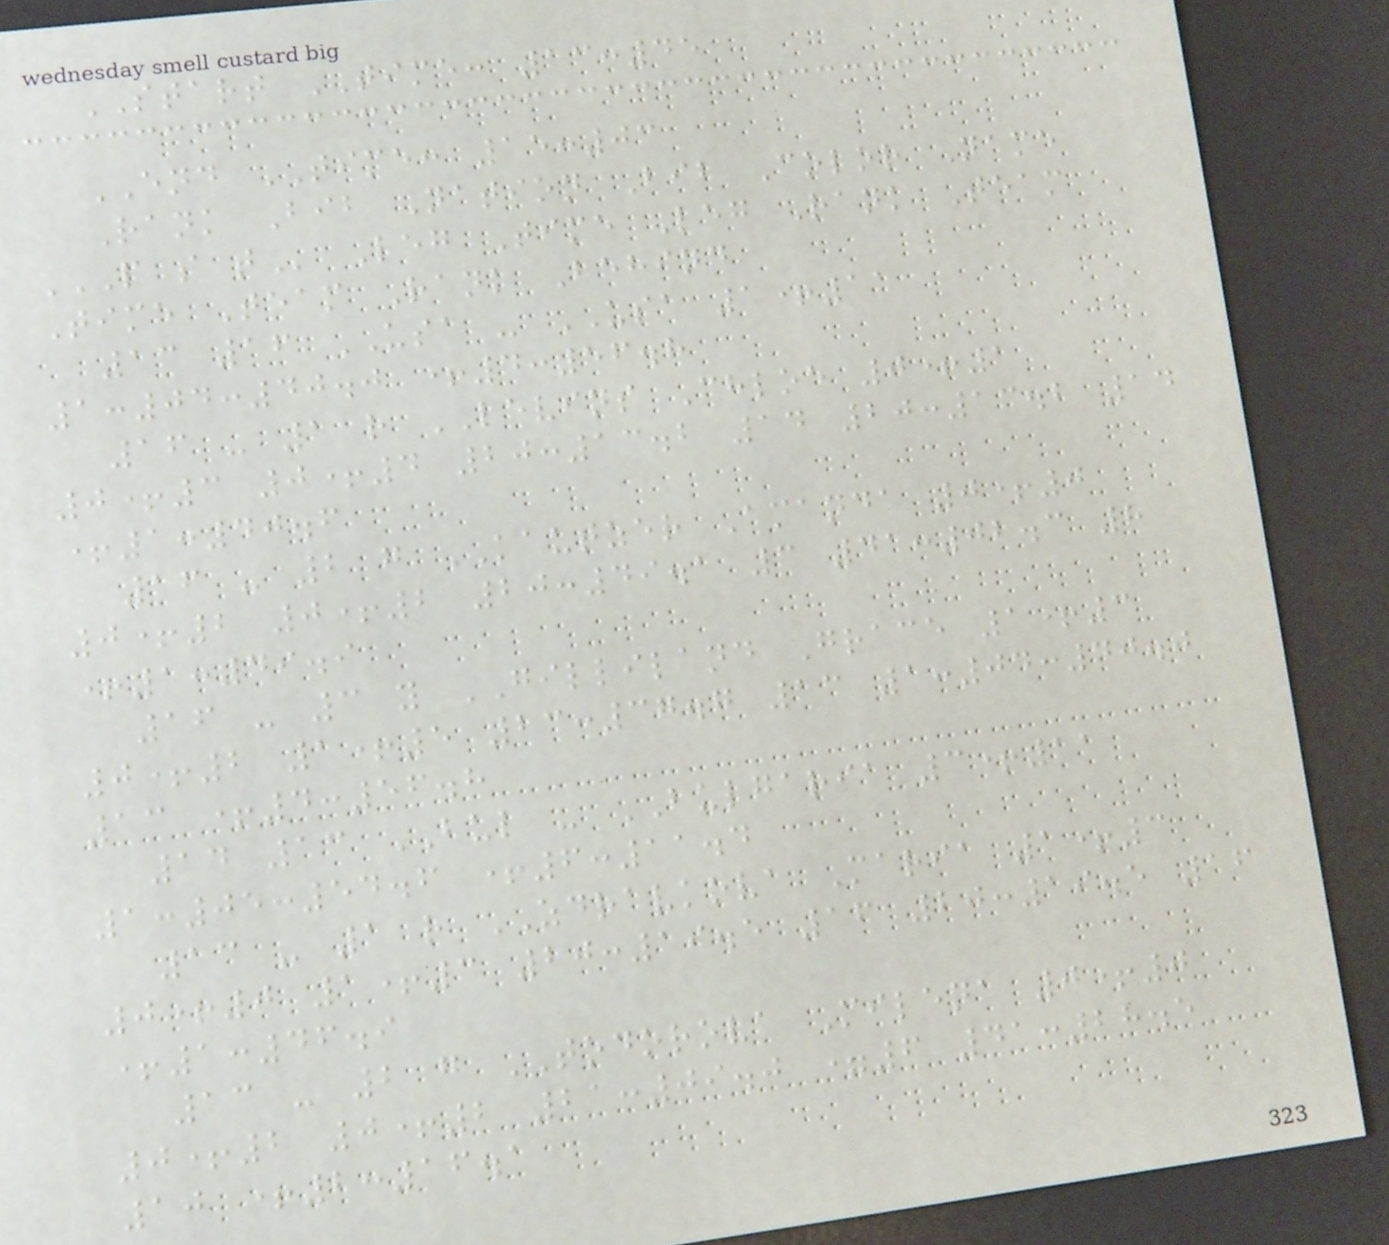START TIME: 13:45
END TIME: 15:03
Rank Bib Nation Bib Color Name
P S T Leg Time Leg Rank Team
Time Team Rank Behind
13 16 USA - USA 1+11
1:04:40.0 +4:56.8
16 - 1 r LEVINS Chloe 0+1
0+3 0+4 20:13.2 14 20:13.2 14
+1:40.6
16 - 2 g KAUTZER Amanda 0+0
0+2 0+2 20:49.1 3 41:02.3 8
+1:49.9
16 - 3 y GILLILAND Grace 1+3
0+2 1+5 23:37.7 13 1:04:40.0
13 +4:56.8
14 13 BUL - BULGARIA 3+11
1:05:54.6 +6:11.4
13 - 1 r ZDRAVKOVA Maria 1+3
0+0 1+3 20:19.5 16 20:19.5 16
+1:46.9
13 - 2 g TODOROVA Milena 0+0
0+2 0+2 21:09.0 =6 41:28.5
10 +2:16.1
